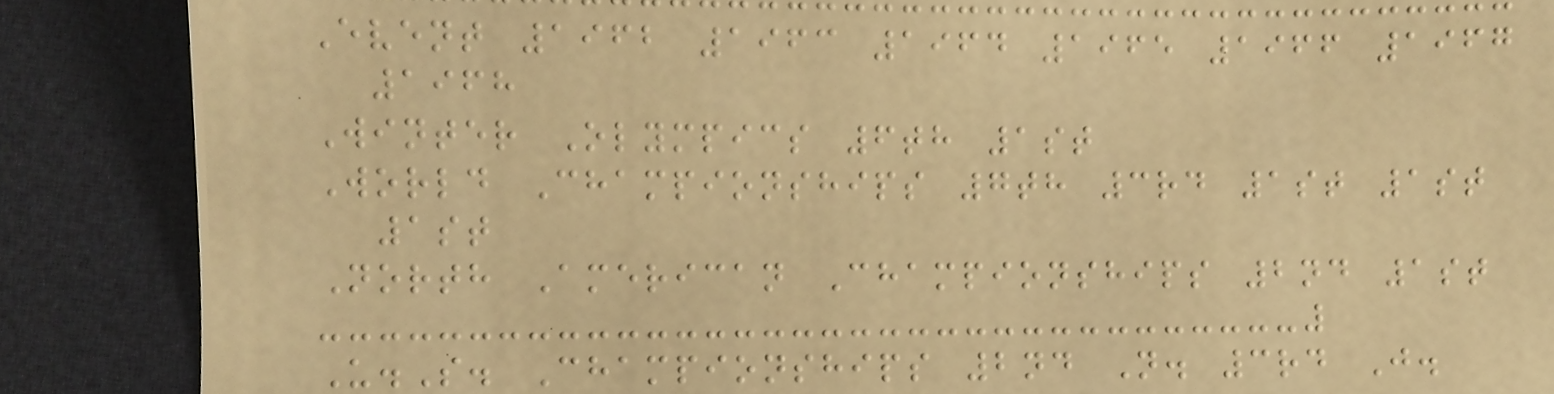Event 1962 1963 1964 1965 1966 1967
1968
Winter Olympics 6th 1st
World Championships 7th 3rd 1st 1st
1st
North American Championships 2nd 1st
U.S. Championships 2nd N. 3rd J.
